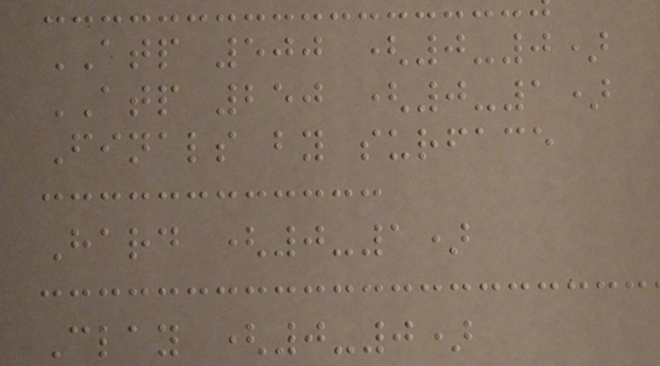ATP 500 (0-0)
ATP 250 (0-1)
Finals by surface
Hard (0-1)
Clay (0-0)
